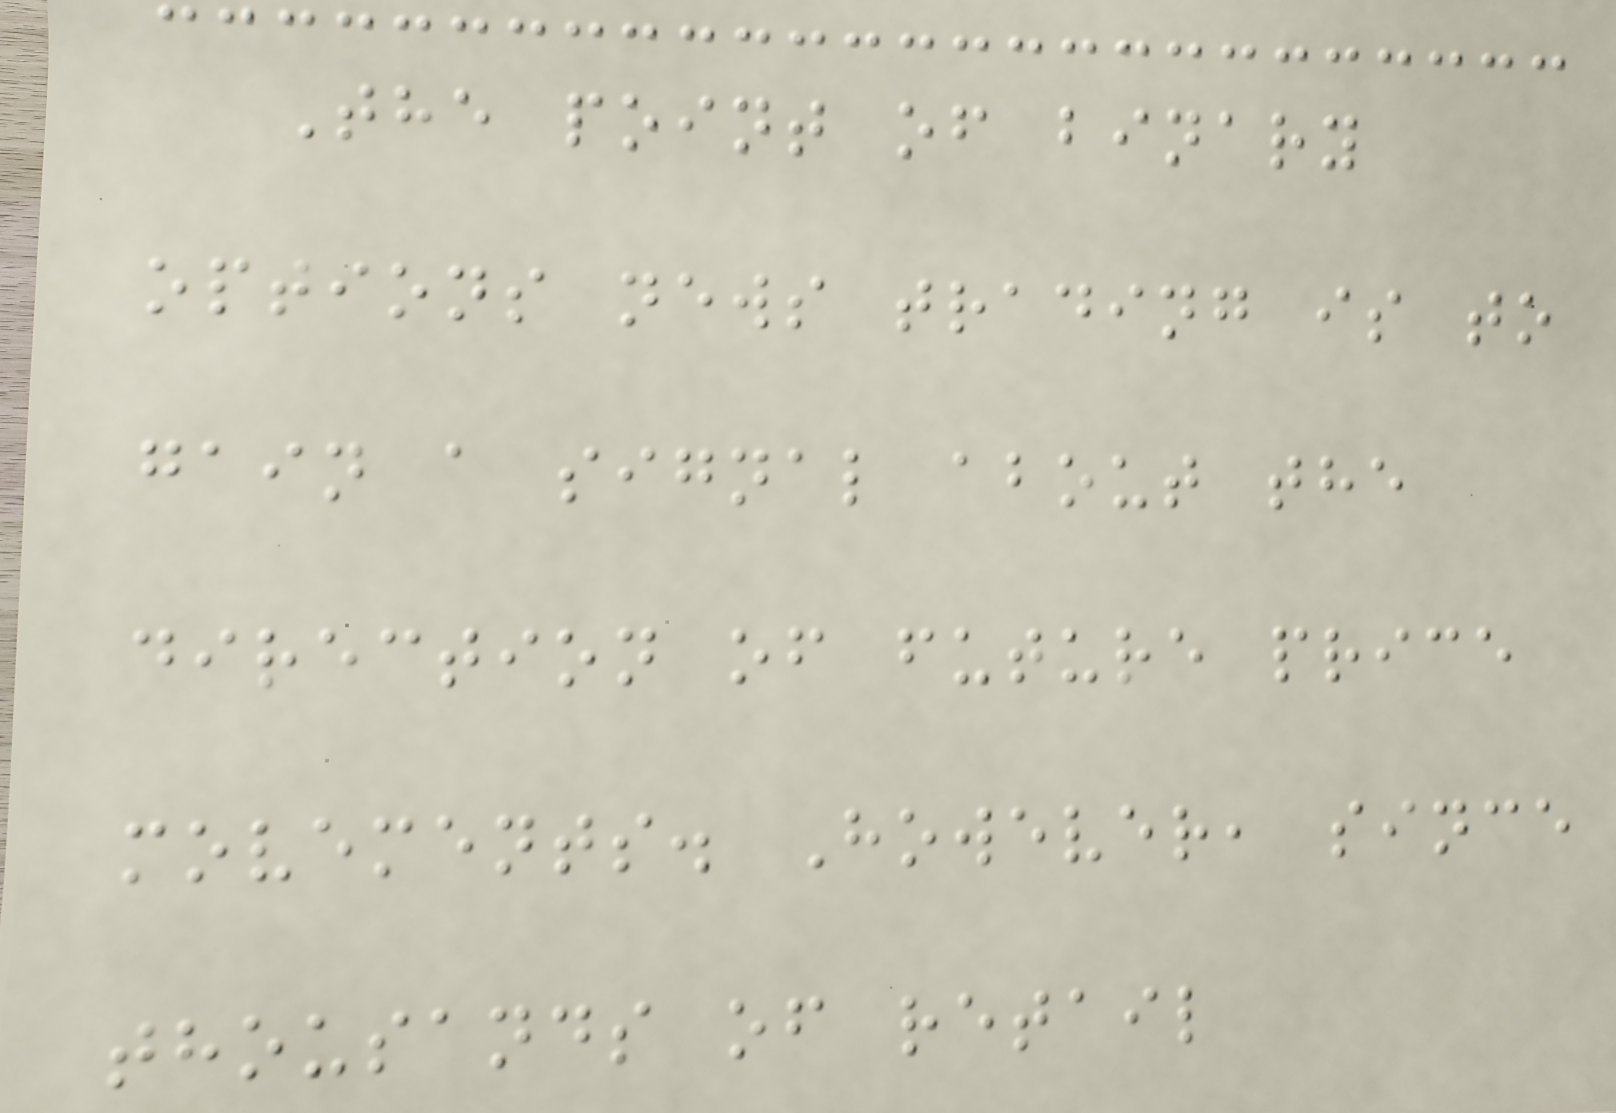The point of binary
options news trading is to
gain a signal about the
direction of future price
movements. However, since
thousands of retail
